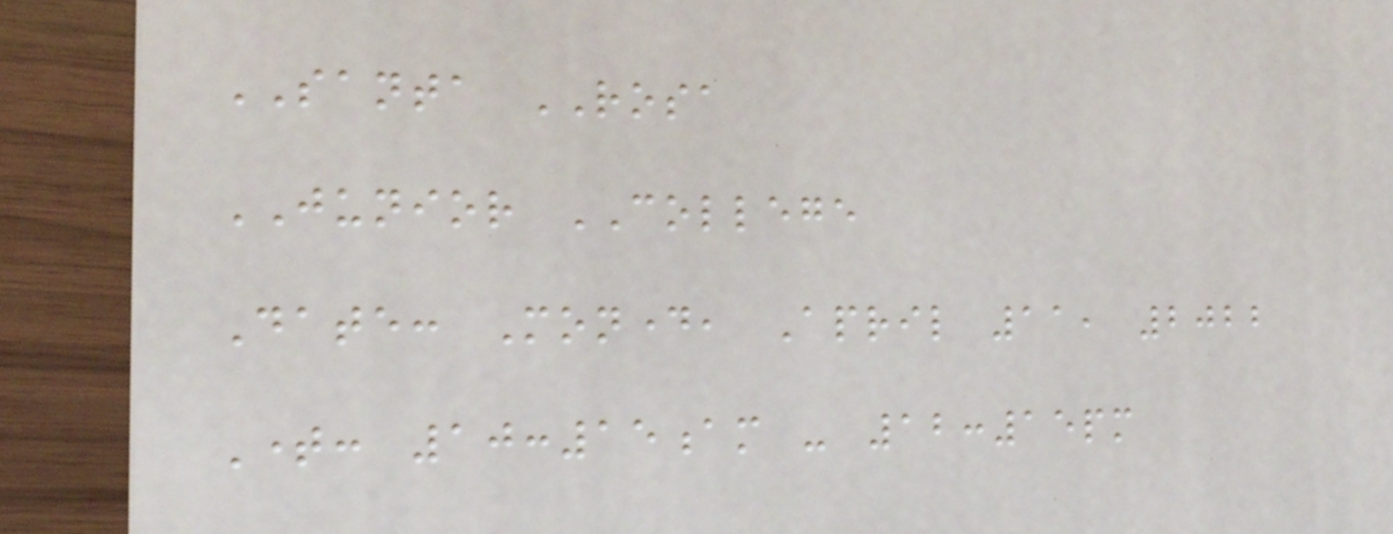SANTA ROSA
JUNIOR COLLEGE
Date: Monday, April 11, 2022
Time: 10:15am - 12:15pm
